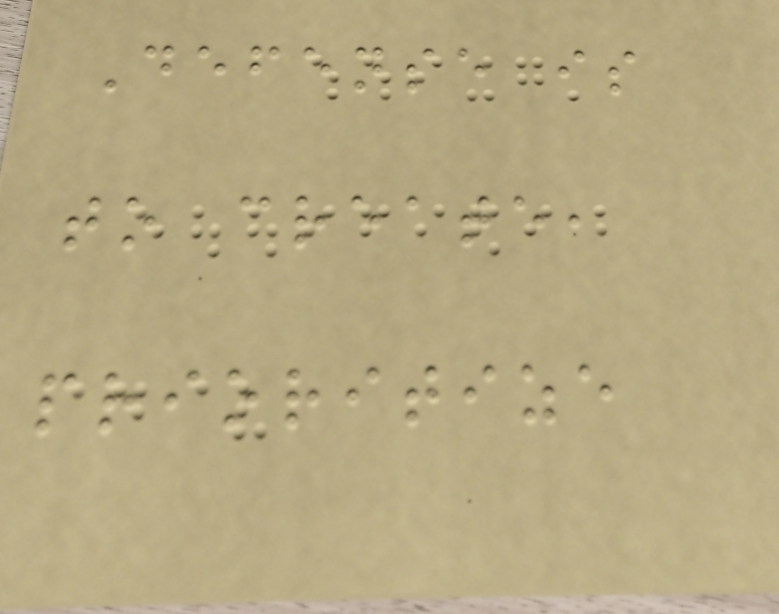Defense is
to create,
prioritize
